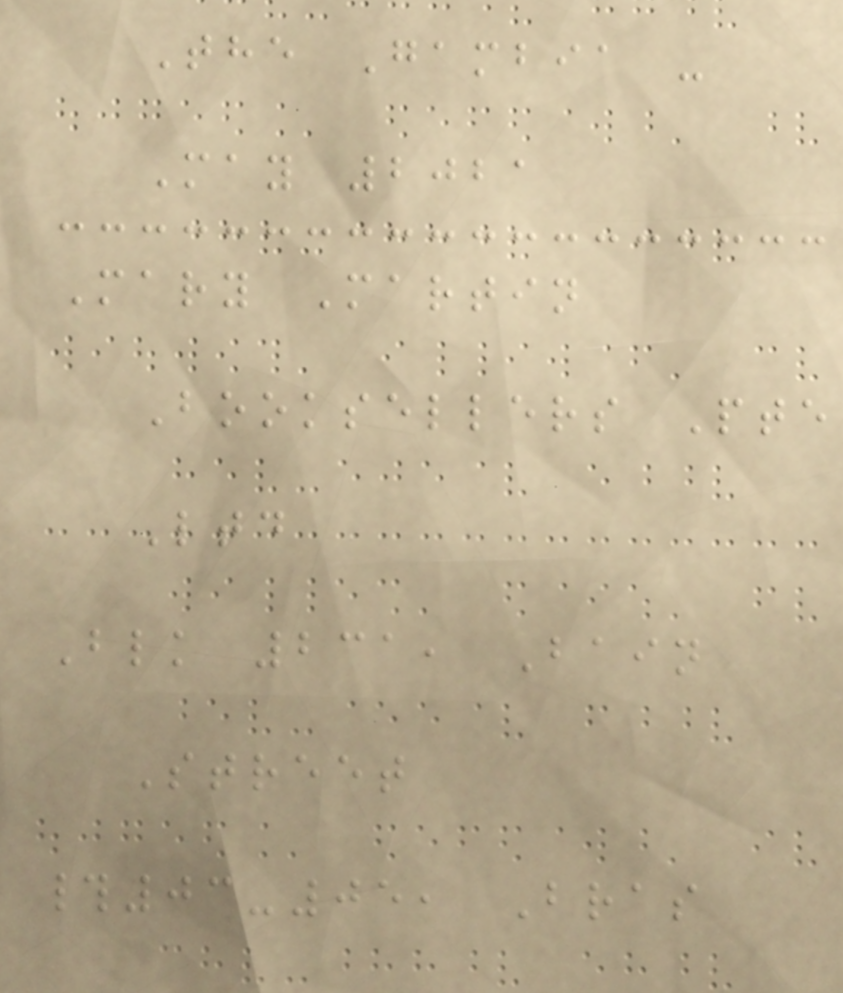The Gambia -
May 2021
Mary Martin
Booksellers Pte
Ltd
Blk 231, Bain
Street
#03-05, Bras
